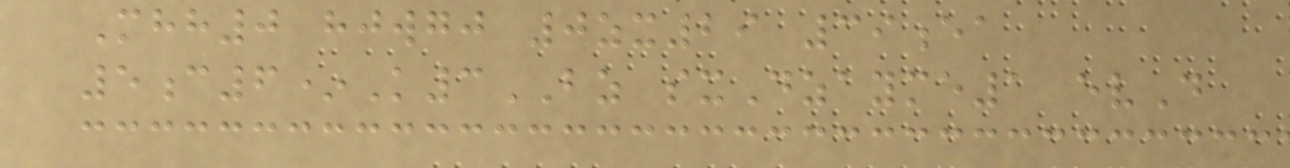Mhh0 hjwgj 0zx29 39ea
5c6*K3BZ sxDzayme1 evD
